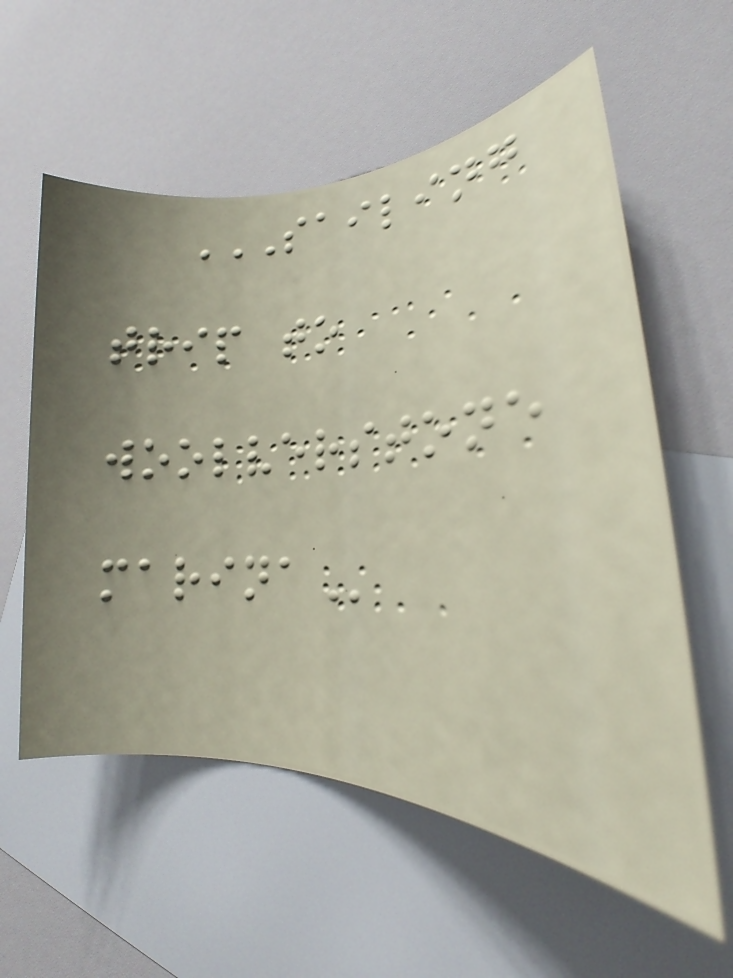SAILING
TRIP TO
WOOLVERSTONE
MARINA
